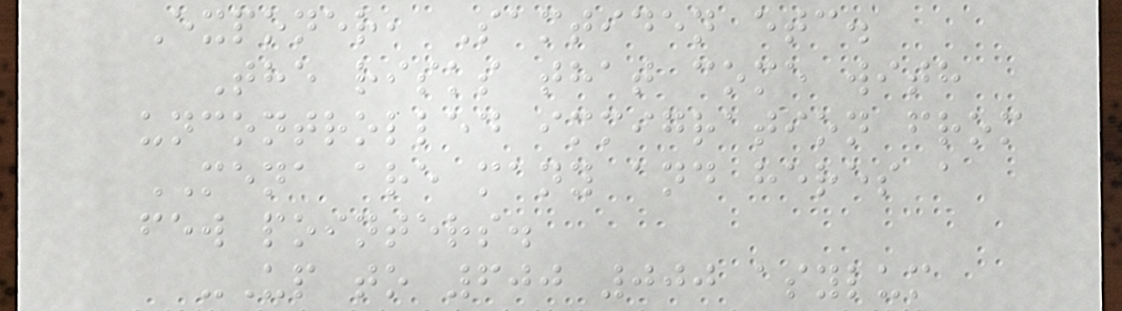Exponer, Samtiden etc.
The risks that come with
uncontrolled immigration from
MENA are many and heres a
few pointers.
-Up to 600 000 asylum
